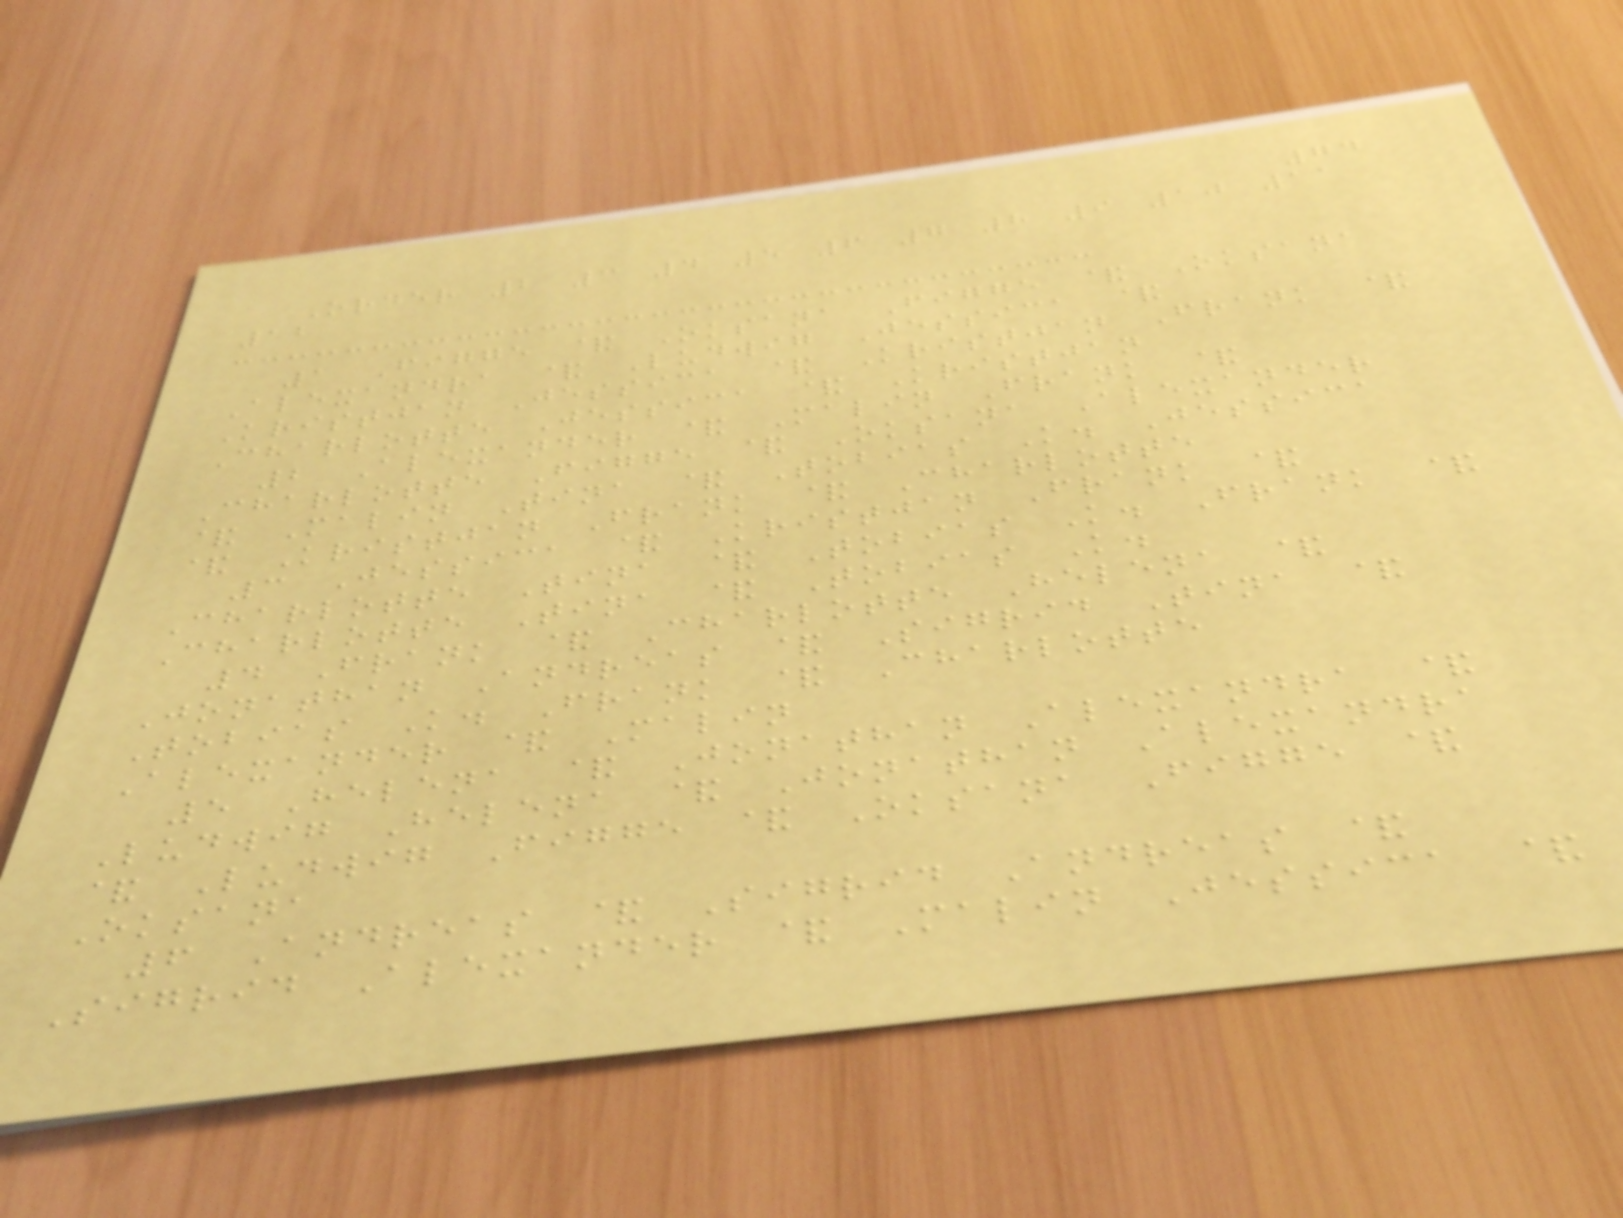74
Order 2 3 4 5 6 7 8 9 10 11
12
1 Figge & Oksana Figge & Oksana
Alexandra & Ludwig Jessica &
Kristjan Jessica & Kristjan Frank &
Charlotte Jessica & Kristjan
2 Alexander & Malin Frank &
Charlotte Figge & Oksana Alexander
& Malin Tina & Tobias K. Jessica
& Kristjan Frank & Charlotte
3 Jessica & Kristjan Frank &
Charlotte Tina & Tobias K. Frank &
Charlotte Tina & Tobias K.
4 Frank & Charlotte Helena &
Jonathan Andreas & Sigrid Tina &
Tobias K. Frank & Charlotte
Alexander & Malin
5 Helena & Jonathan Alexandra &
Ludwig Helena & Jonathan Alexandra
& Ludwig Figge & Oksana Figge &
Oksana
6 Andreas & Sigrid Andreas &
Sigrid Alexander & Malin Jessica &
